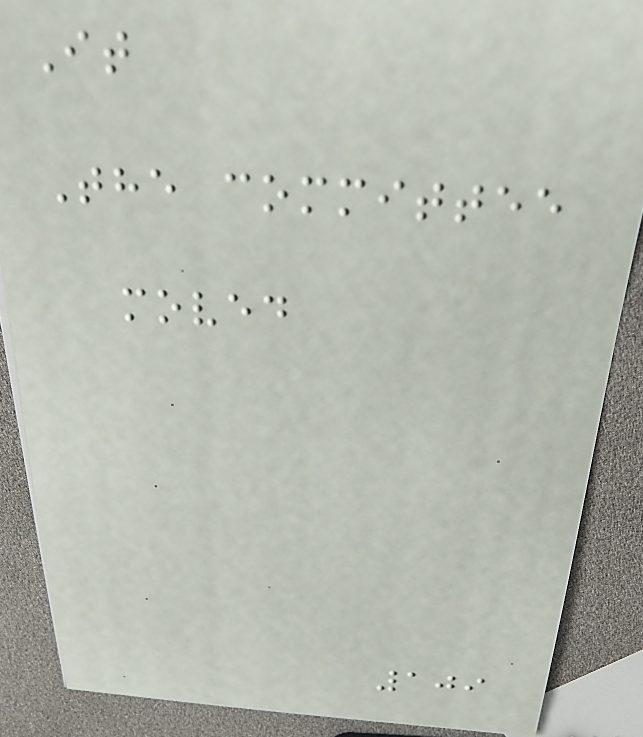It
The committee
moved
109
